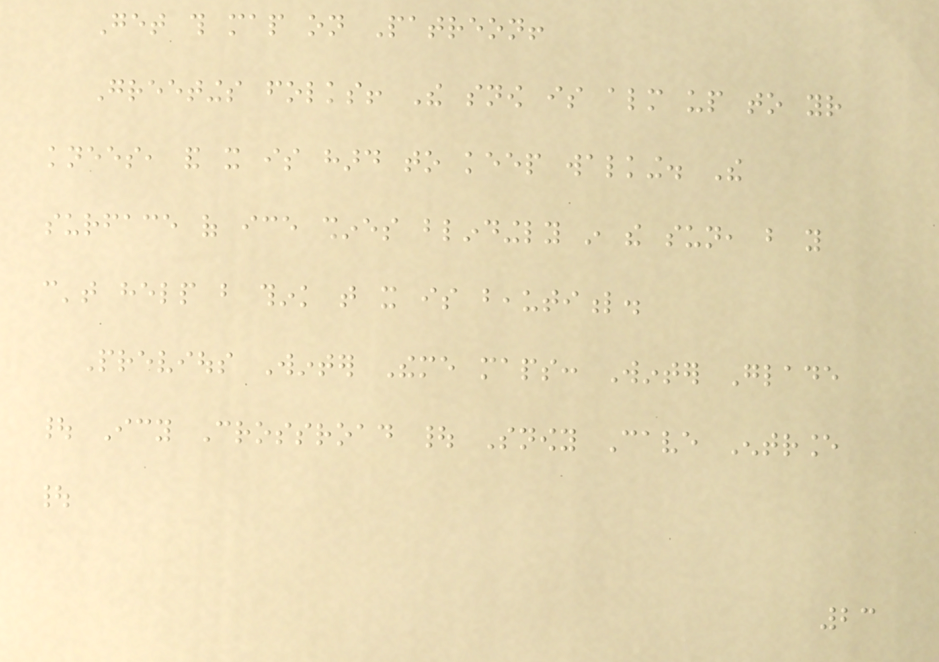Get this map on Patreon!
Greetings folks! The snow is almost up to your
knees, and it is hard to keep walking. The
surface of ice shines blindingly in the sun, but you
can't help but think that it is beautiful.
Previous Winter Theme maps: Winter Glade
| Icy Crossroad | Snowy Cave Entrance
|
23
